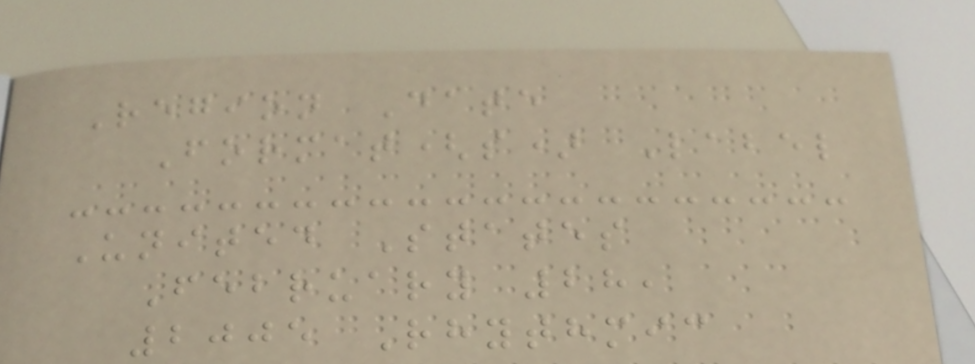Region Date
Format(s) Label
United States
February 28,
2005 Rhythmic
